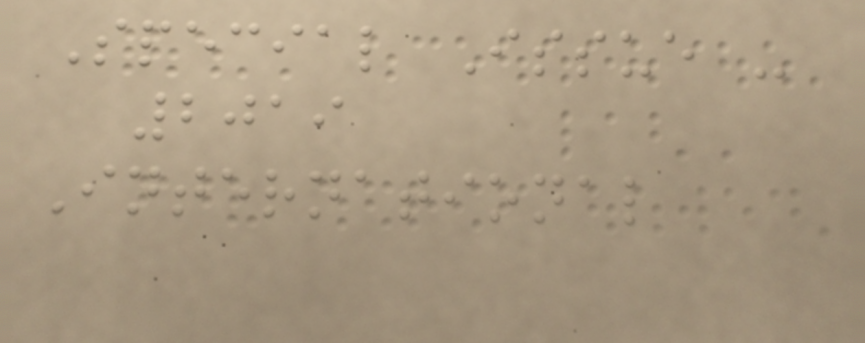Special Issue -
2019
International
